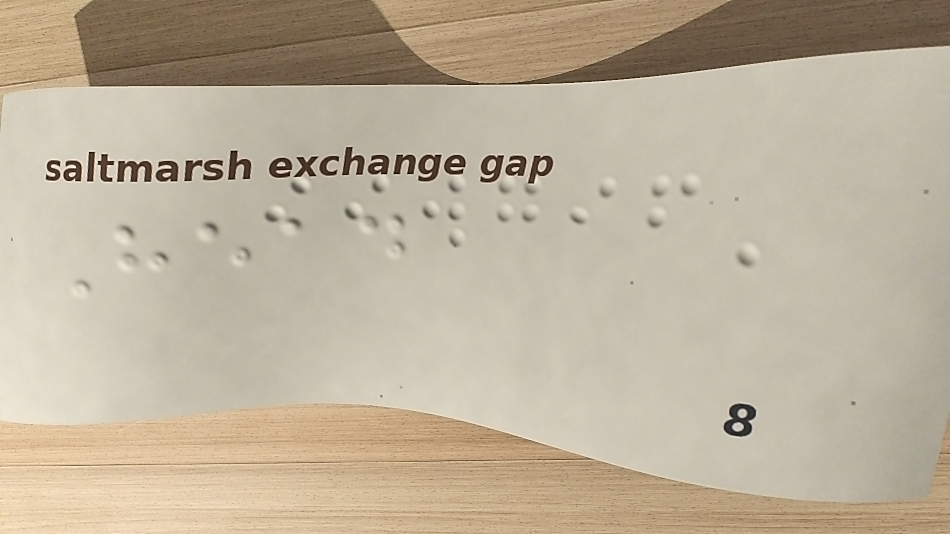Head
